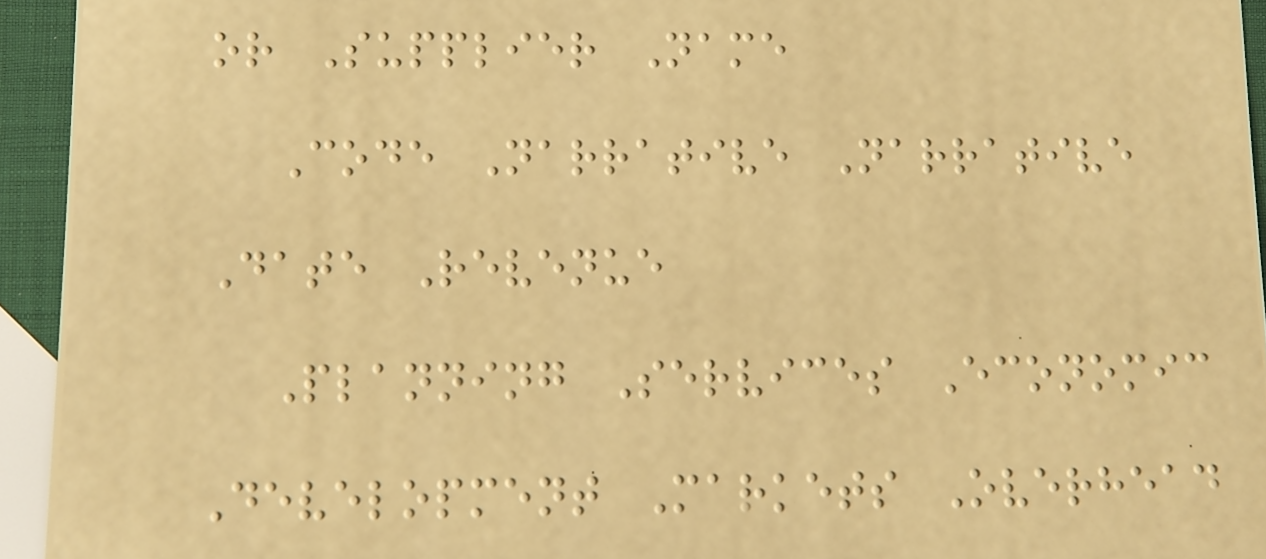or Supplier Name
Code Narrative Narrative
Date Revenue
Planning Services Economic
Development Markets Overhead
